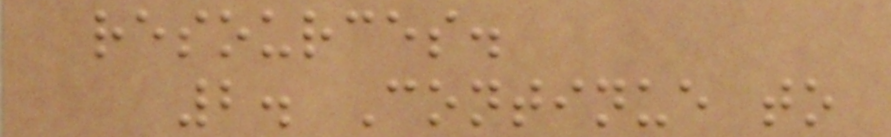resources.
2. Continue to
